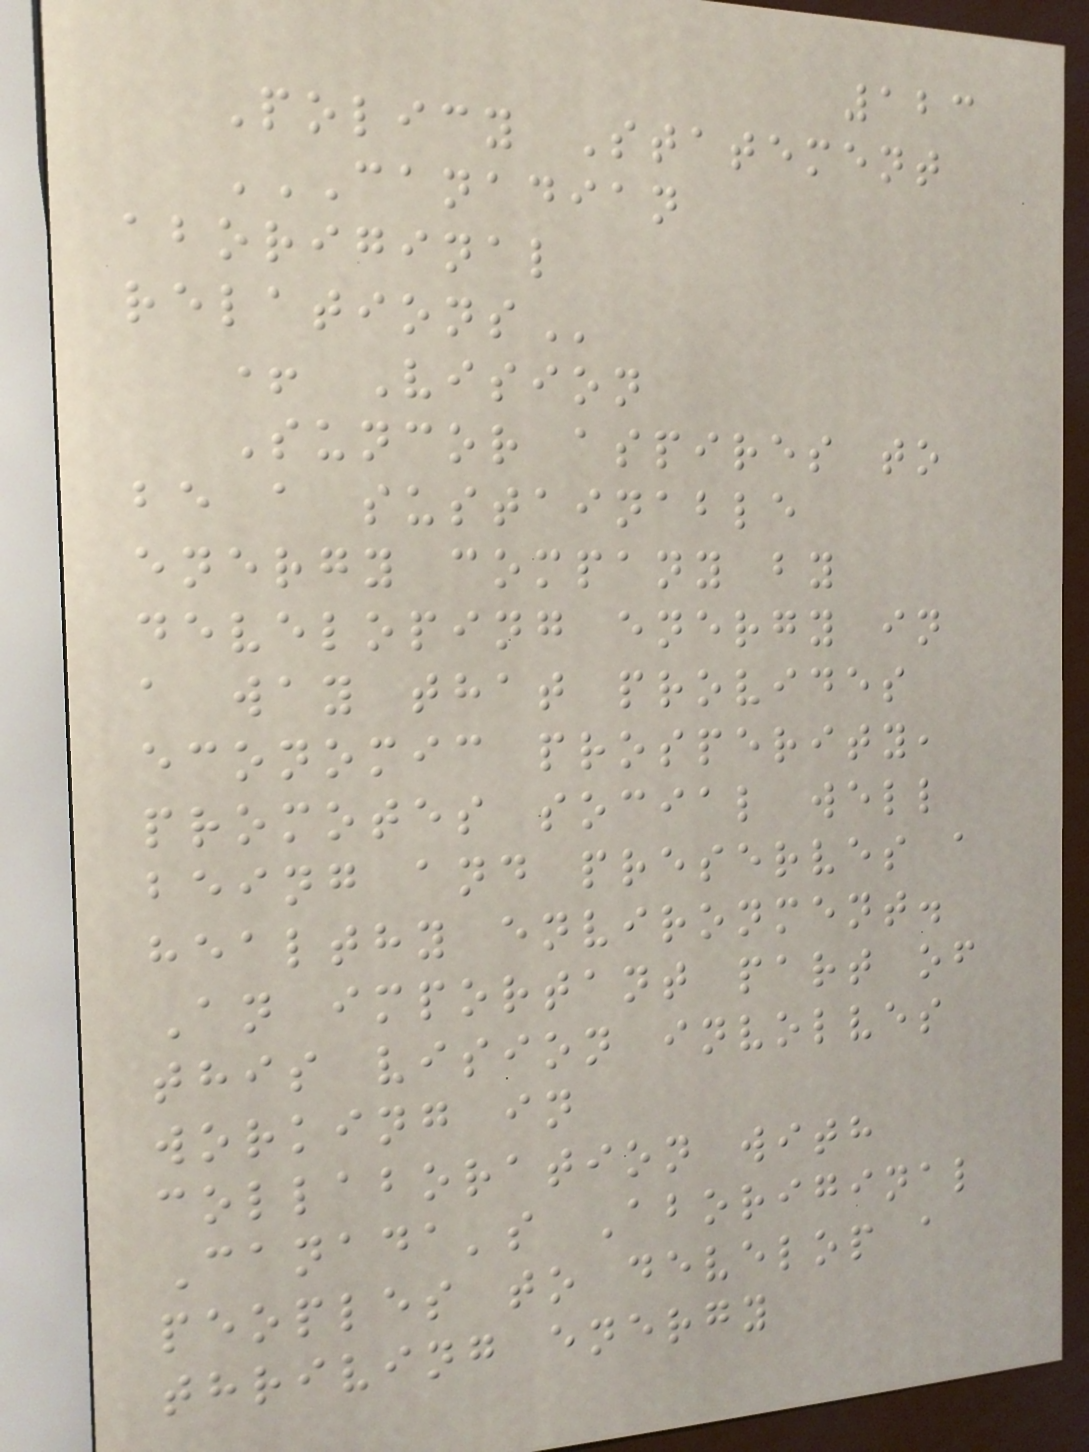123
Policy Statement
CANADIAN
ABORIGINAL
RELATIONS
+ Vision
Suncor aspires to
be a sustainable
energy company by
developing energy in
a way that provides
economic prosperity,
promotes social well
being and preserves a
healthy environment.
An important part of
this vision involves
working in
collaboration with
Canada's Aboriginal
peoples to develop a
thriving energy
